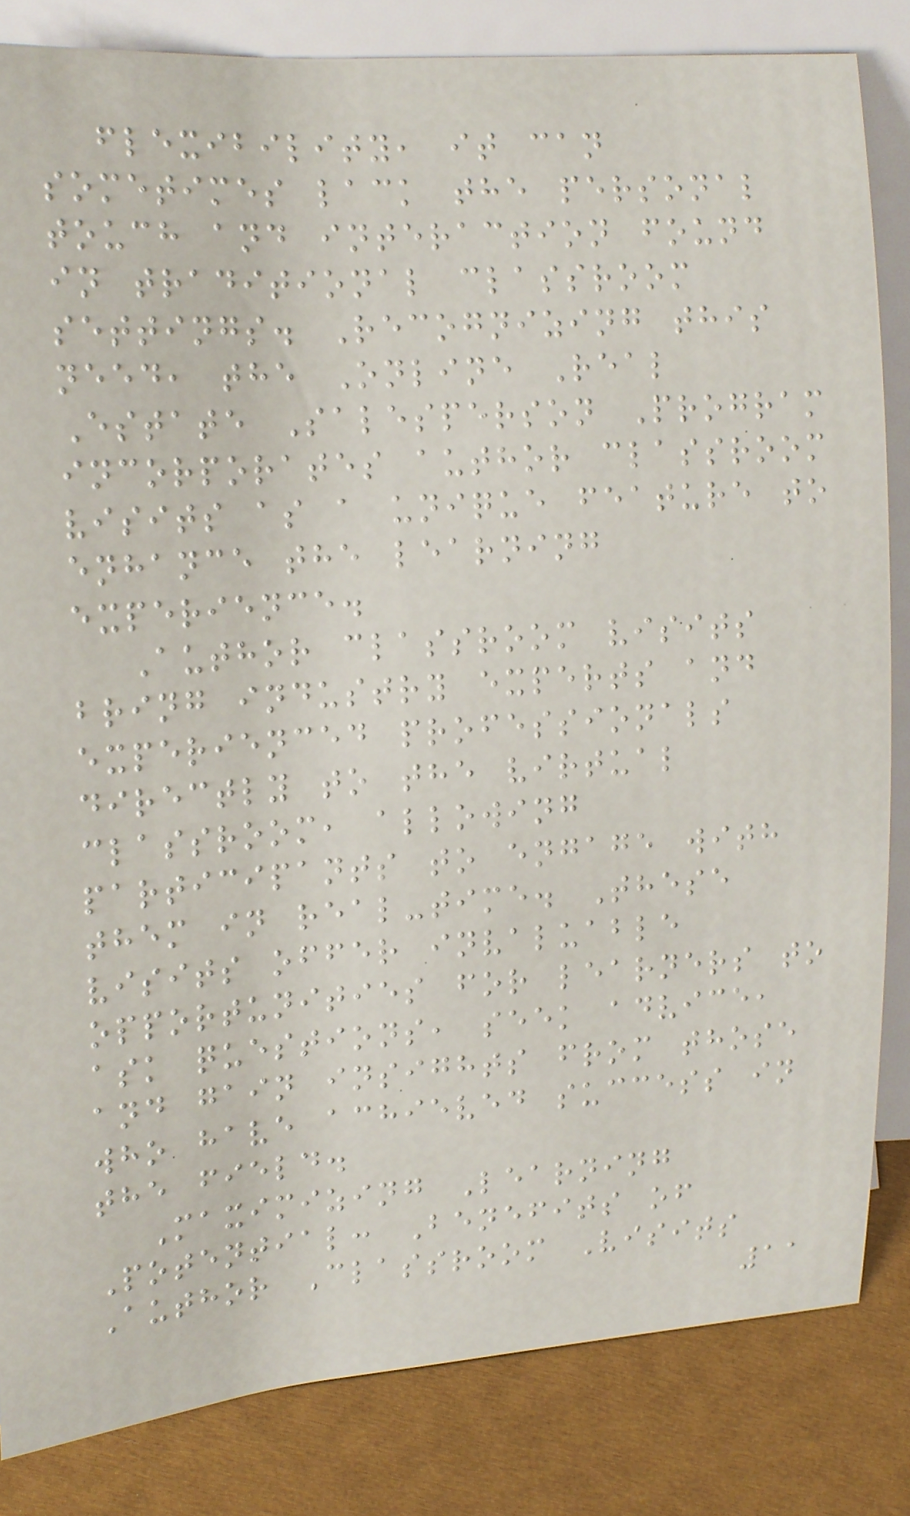flexibility, it can
sometimes lack the personal
touch and interaction found
in traditional classroom
settings. Recognizing this
need, the Online Real
Estate Salesperson Program
incorporates author classroom
visits as a unique feature to
enhance the learning
experience.
Author classroom visits
bring industry experts and
experienced professionals
directly to the virtual
classroom, allowing
participants to engage with
them in real-time. These
visits offer invaluable
opportunities for learners to
ask questions, seek advice,
and gain insights from those
who have achieved success in
the field.
Maximizing Learning
Potential: Benefits of
Author Classroom Visits
11
